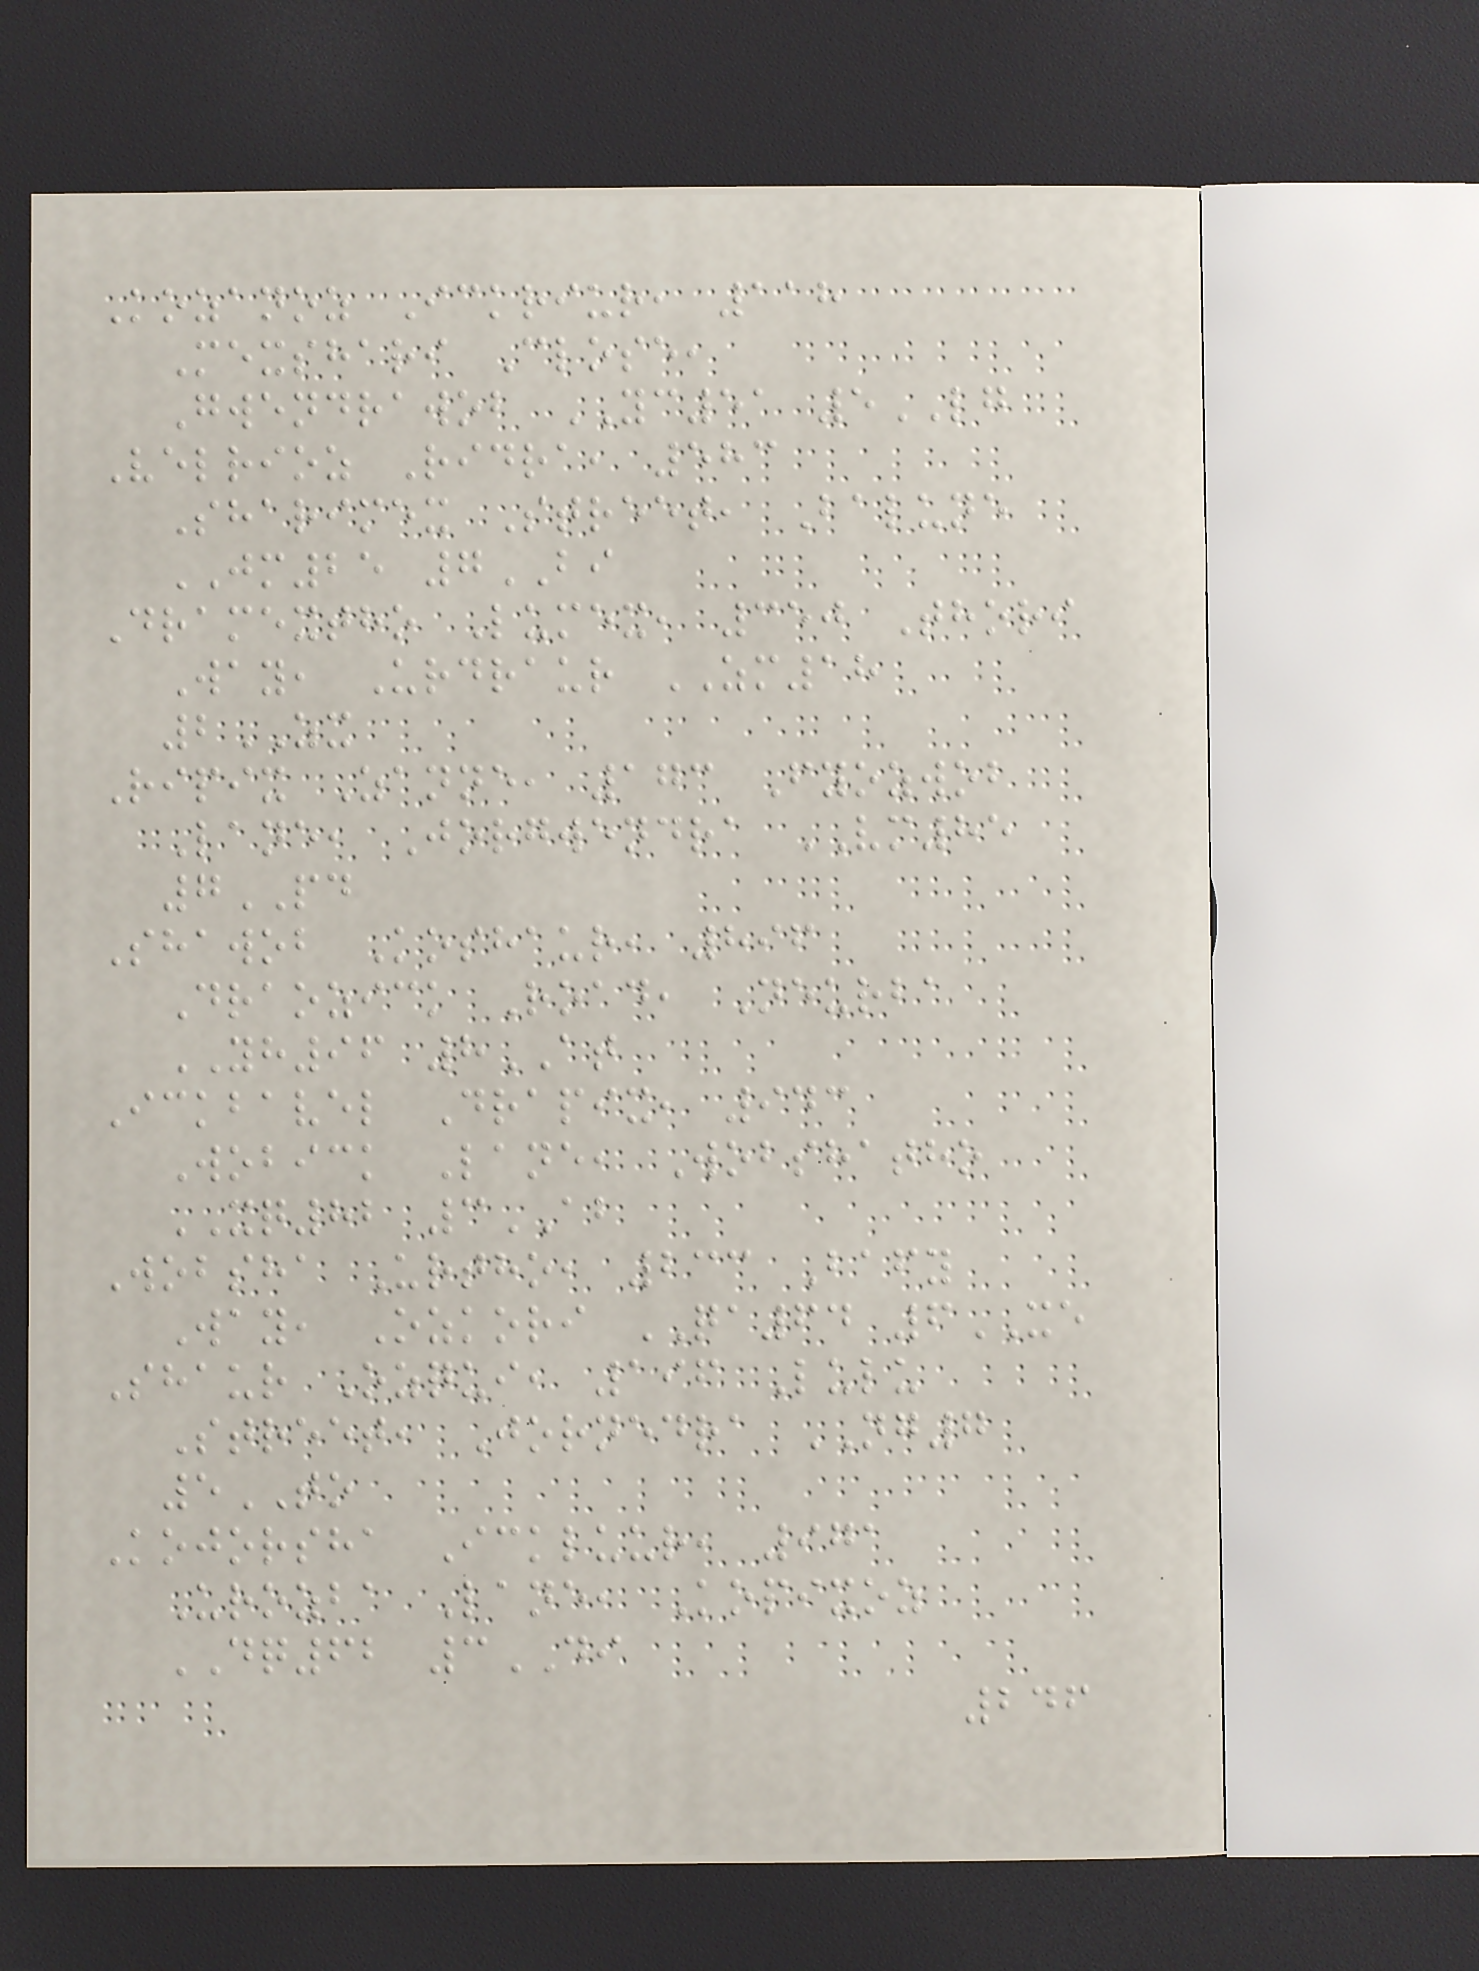Kozanoz Ickriur, 118
Mexshari Close,
Gwendrawob YC51 5LG
Velrioz Ridra, 583
Sharimex Street, Balune
JM25 7BI
Dramextho Lumex, 350 Thori
Way, Urdraur ZM18
2ZX
Ripix Zanne, 173 Fyozwob
Lane, Jorgwendra VM85
7PD
Shawob Koshaur, 896
Draozick Road, Neurba
YH96 8AT
Ickbavel Drapix, 943
Wobick Lane, Wobshatho
XQ82 3AB
Wobsha Urtho, 233 Bafy
Way, Ozkori QA64 6XE
Shaur Ozqui, 196 Lulu
Street, Jornedra NG7
5TO
Kojorsha Ickluur, 971
Urozba Lane, Kopixoz
DQ62 3DI
246
